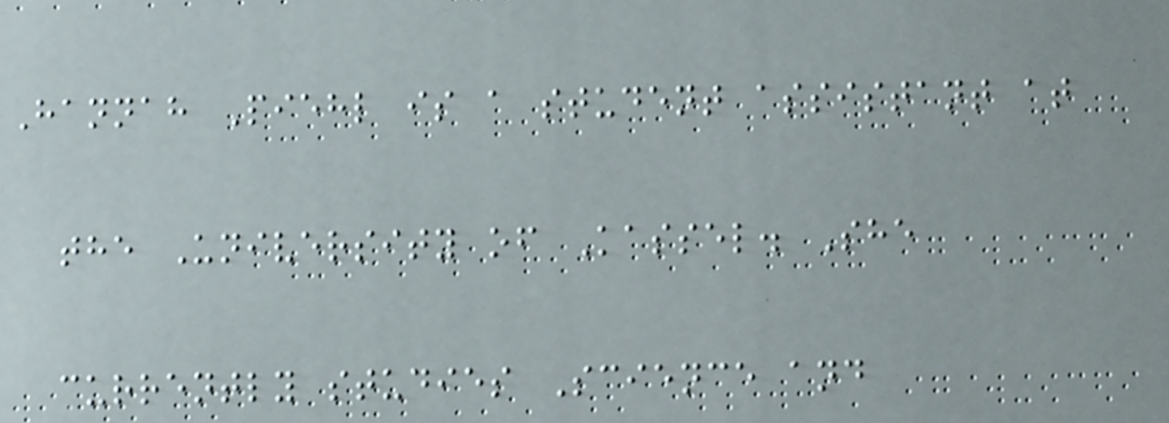Hannah Piehl is a student assistant at
the University of Kassel. She
currently studies Science and
